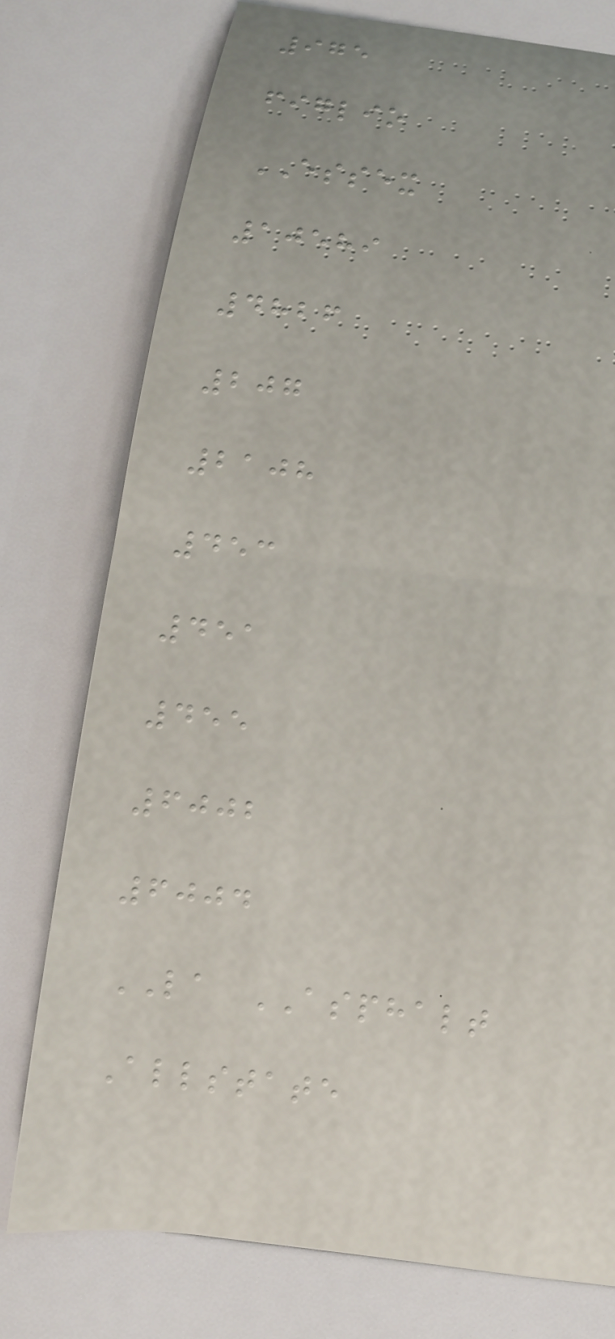975
figlio
ESSEX
10589
4826
207
2108
453
451
455
6002
6004
LA ASPHALT
Allstate
